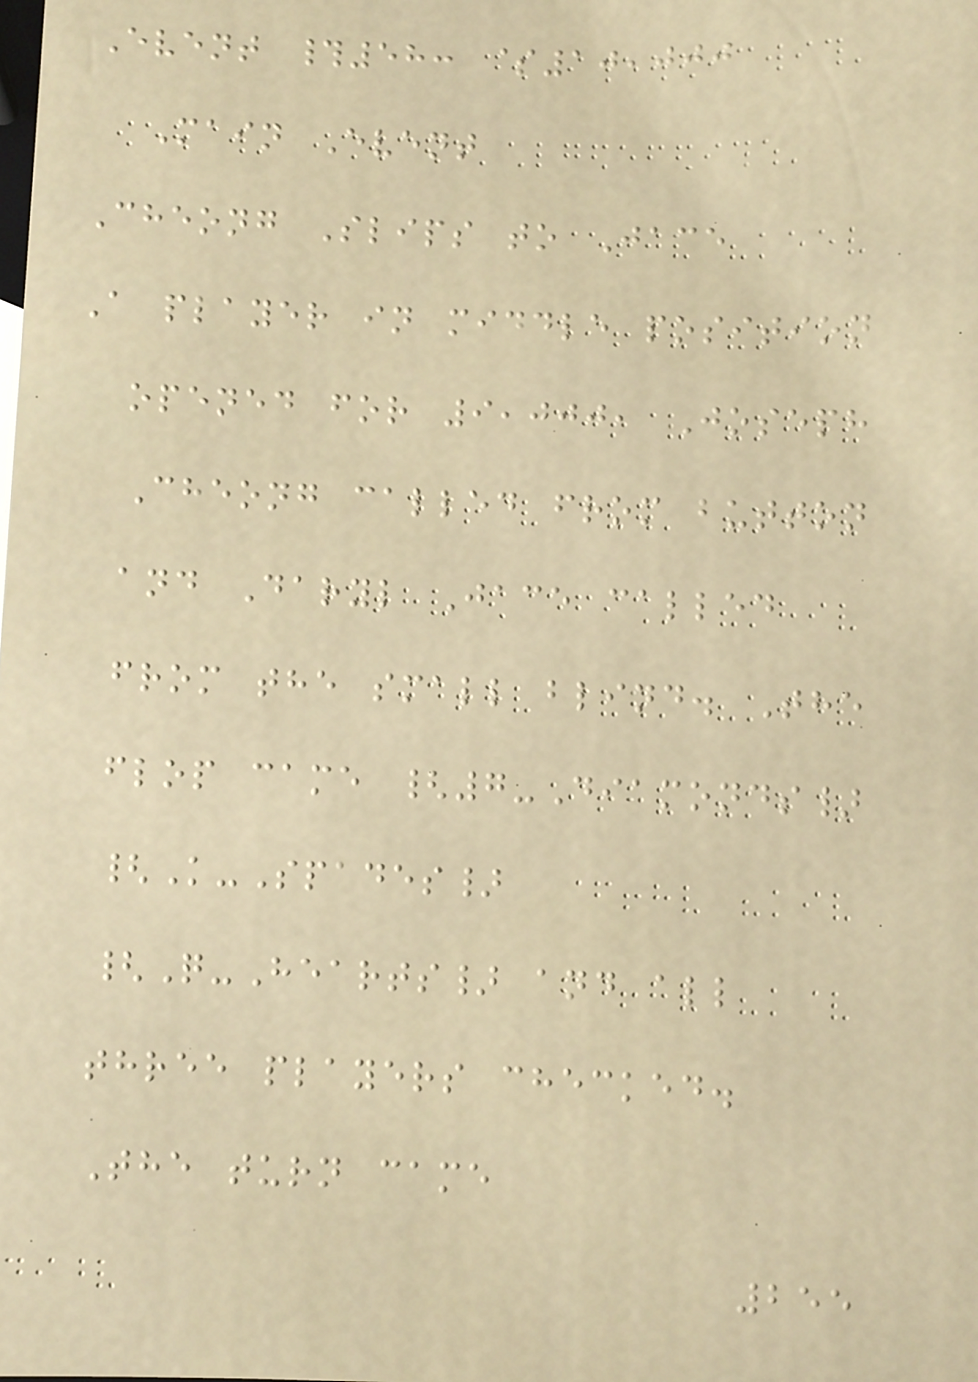Event #58: $10,000
Main Event
Cheong Slips to Jace
A player in middle position
opened for 9,000, Joseph
Cheong called from button
and Daryl Jace called
from the small blind. The
flop came {7-Diamonds}
{K-Spades}
{Q-Hearts} and all
three players checked.
The turn came
255
